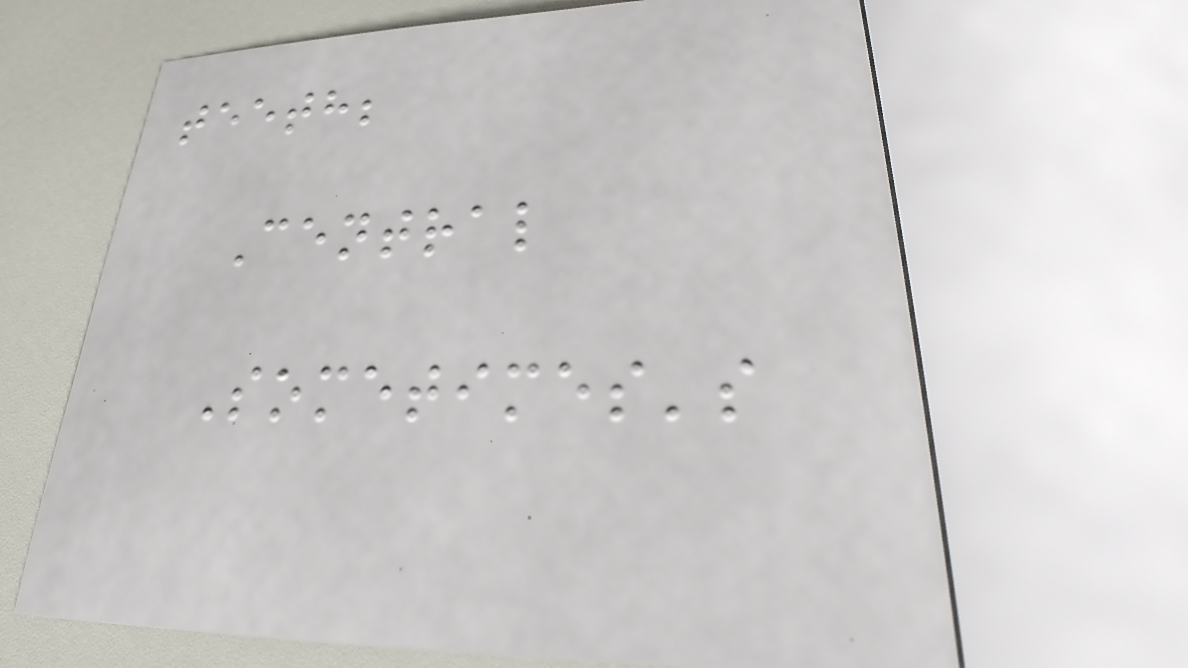teeth;
Central
Sometimes's
